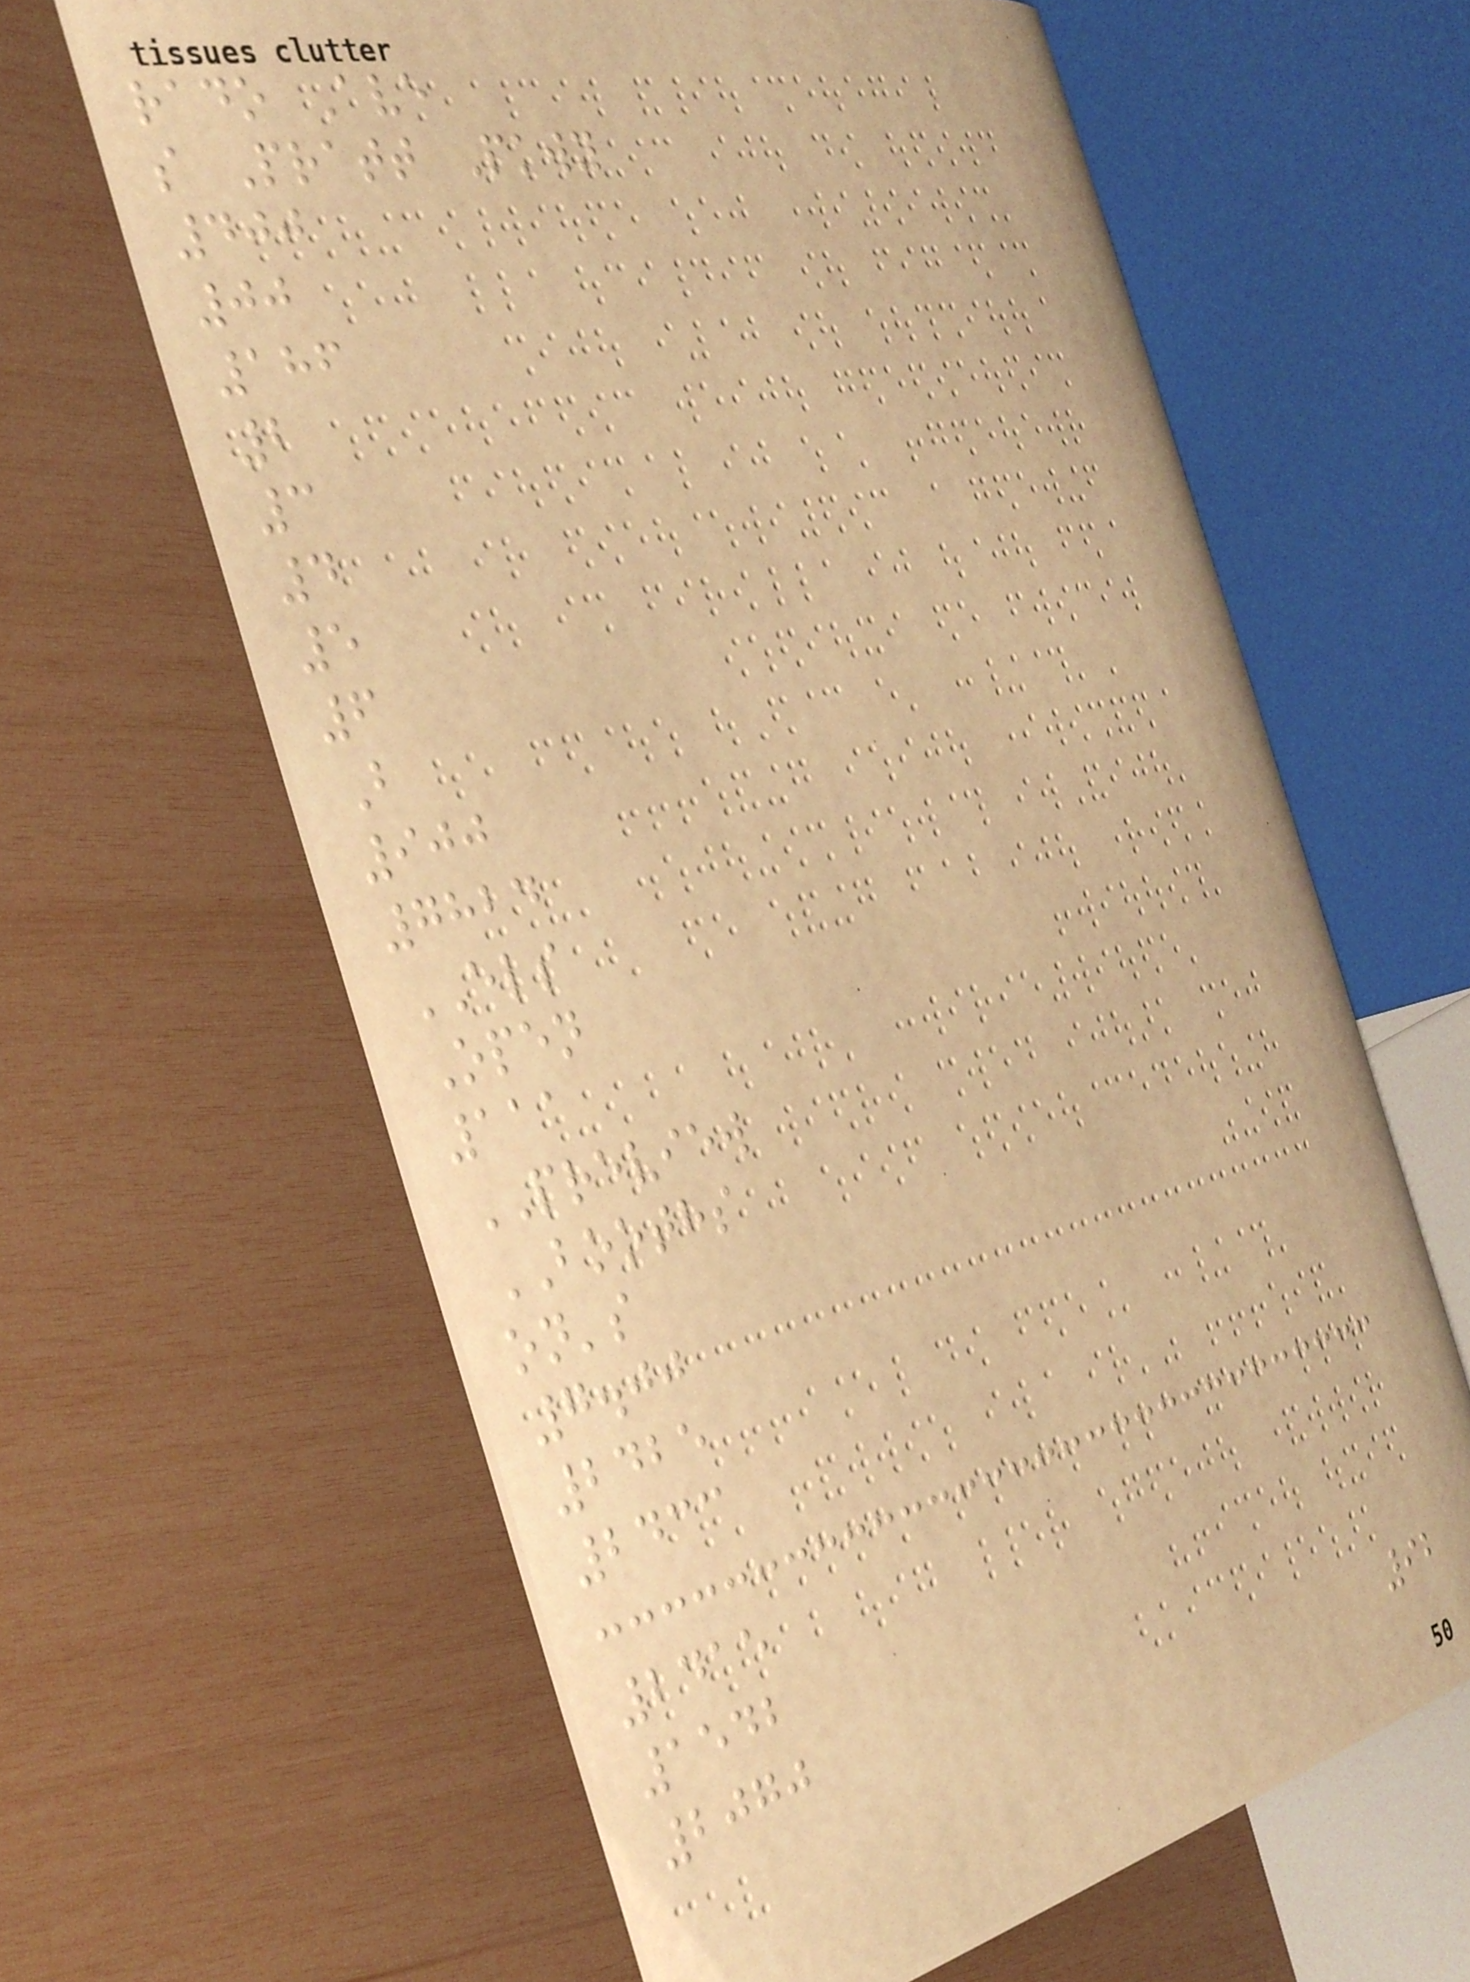rado Ave
s Pratt Pkwy
400
00
186
2
3
4
5
6
B
900
7824
ELS
Open
111
PREVIEW
BOOTHS
on's
7.00
2425
2433
2415
1542
2070
92
